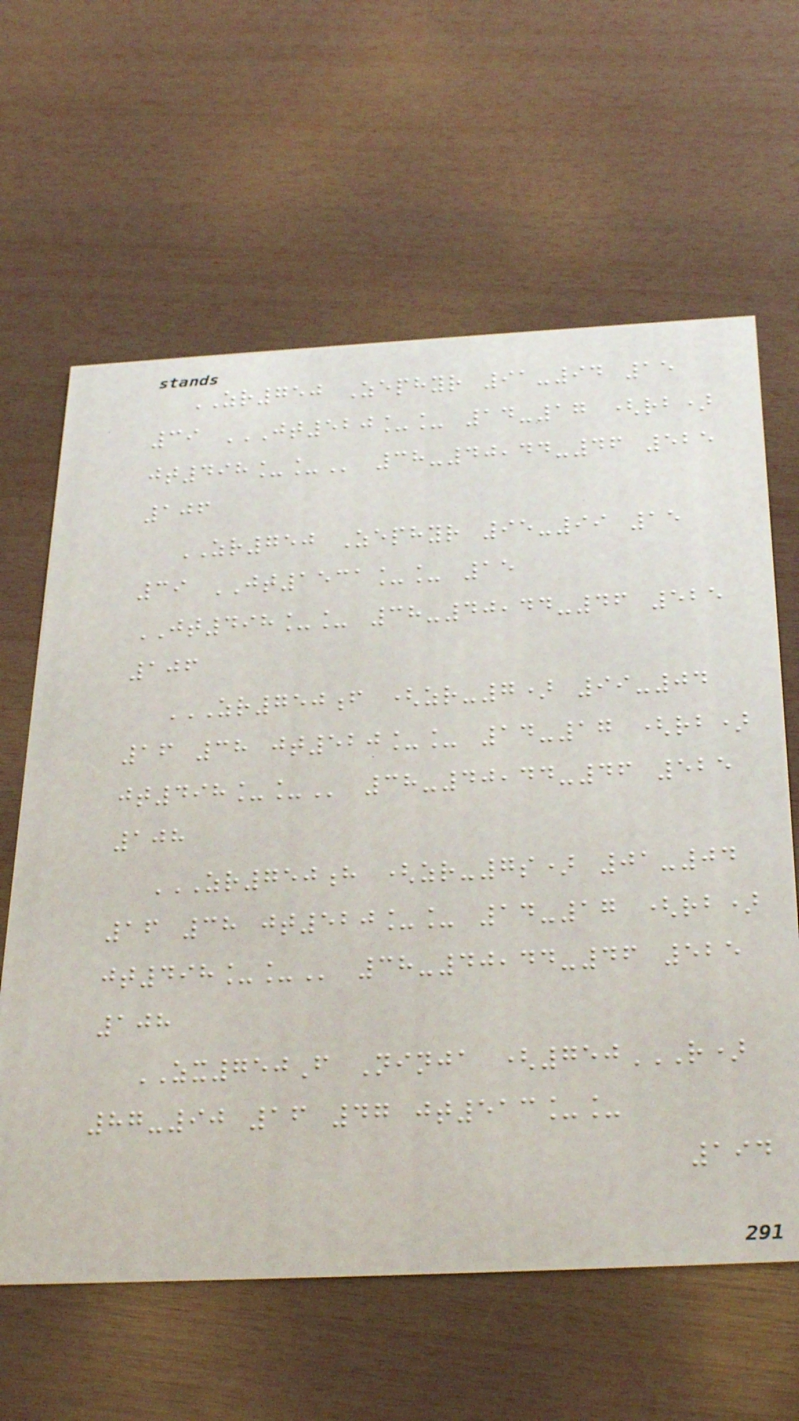ZR750 Zephyr 91-94 15
39 JT520__ 14-17 (RB)
JT498__ 38-40,44-46 525
106
ZR750 Zephyr 95-99 15
39 JT1531__ 15
JT498__ 38-40,44-46 525
106
ZR750F (ZR-7) 99-04
16 38 JT520__ 14-17 (RB)
JT498__ 38-40,44-46 525
108
ZR750H (ZR-7S) 01-04
16 38 JT520__ 14-17 (RB)
JT498__ 38-40,44-46 525
108
ZX750F Ninja (750R)
87-90 16 47 JT513__
194
